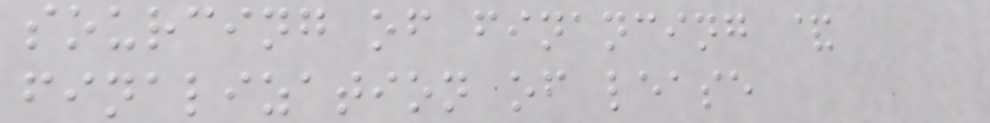sourcing of financing &
finalization of lease
